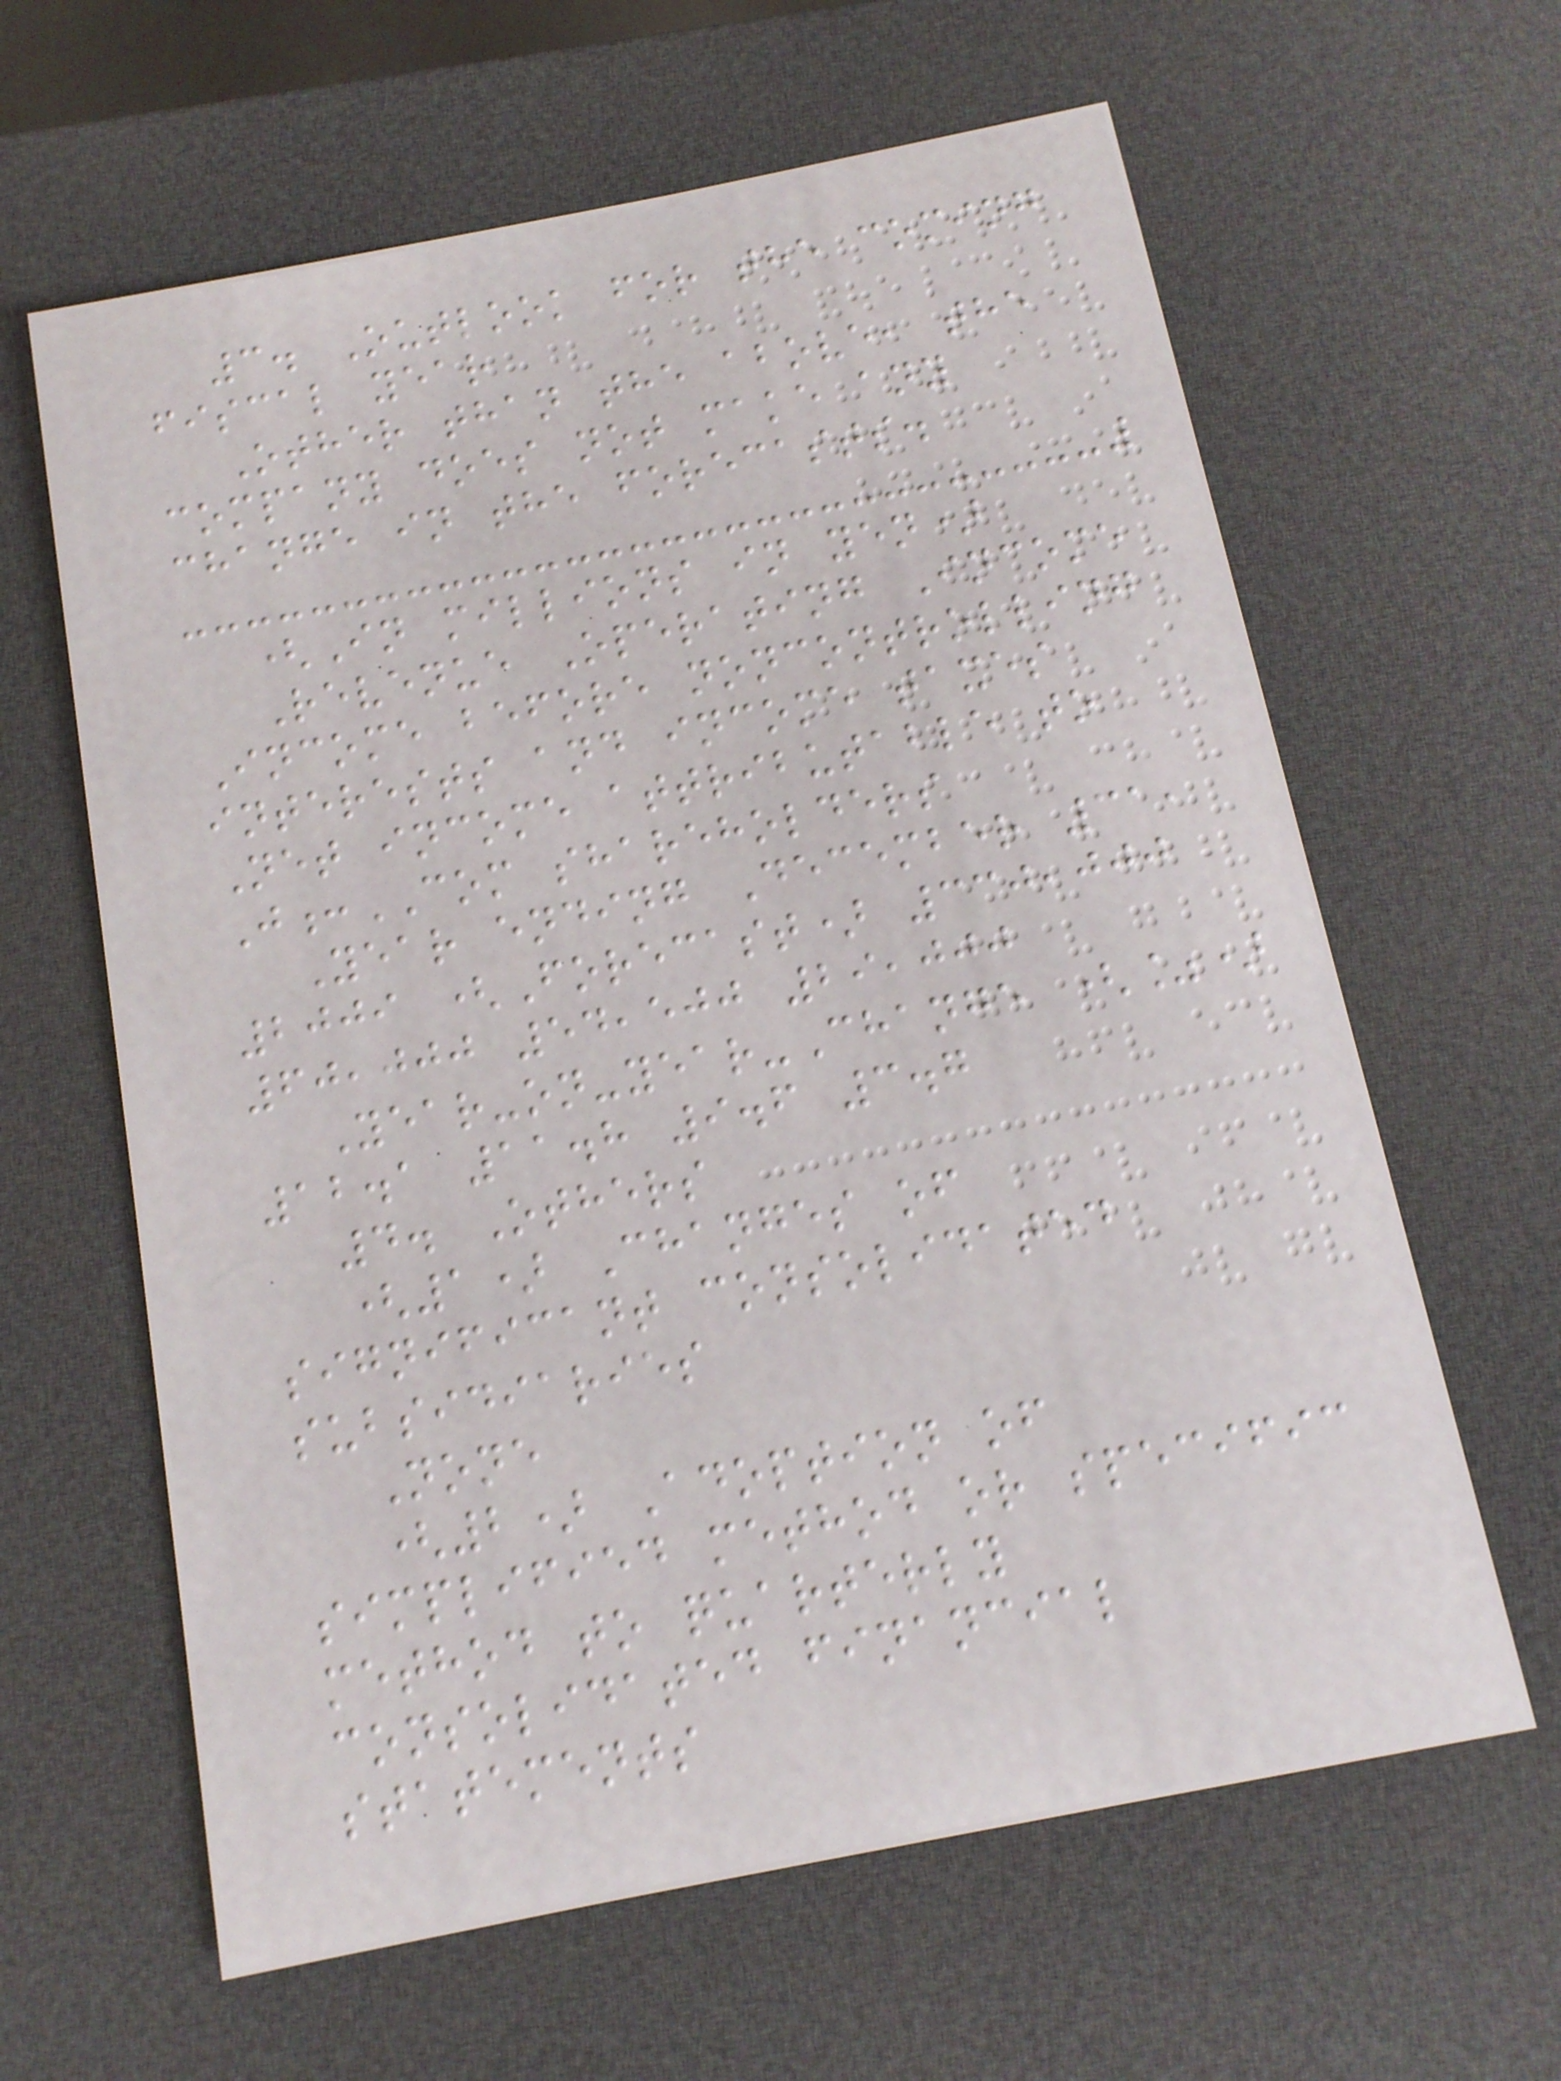3. Outlook for the coming
fiscal year
Other than the above, the
company does not make any
change in the forecasts.
(In millions in yen)
Revenue Operating Income
Income before noncontrolling
interests and income taxes
Net income attributable to
J:COM shareholders
Year ending December 31,
2009 (Forecast) 330,000
60,000 54,500 29,000
Year-on-year-Change (%)
12.1 11.8 9.6 3.7
4. Others
(1) Changes of
significant consolidated
subsidiaries
None
(2) Adoption of
simplified method or specific
method to quarterly
consolidated financial
statements
